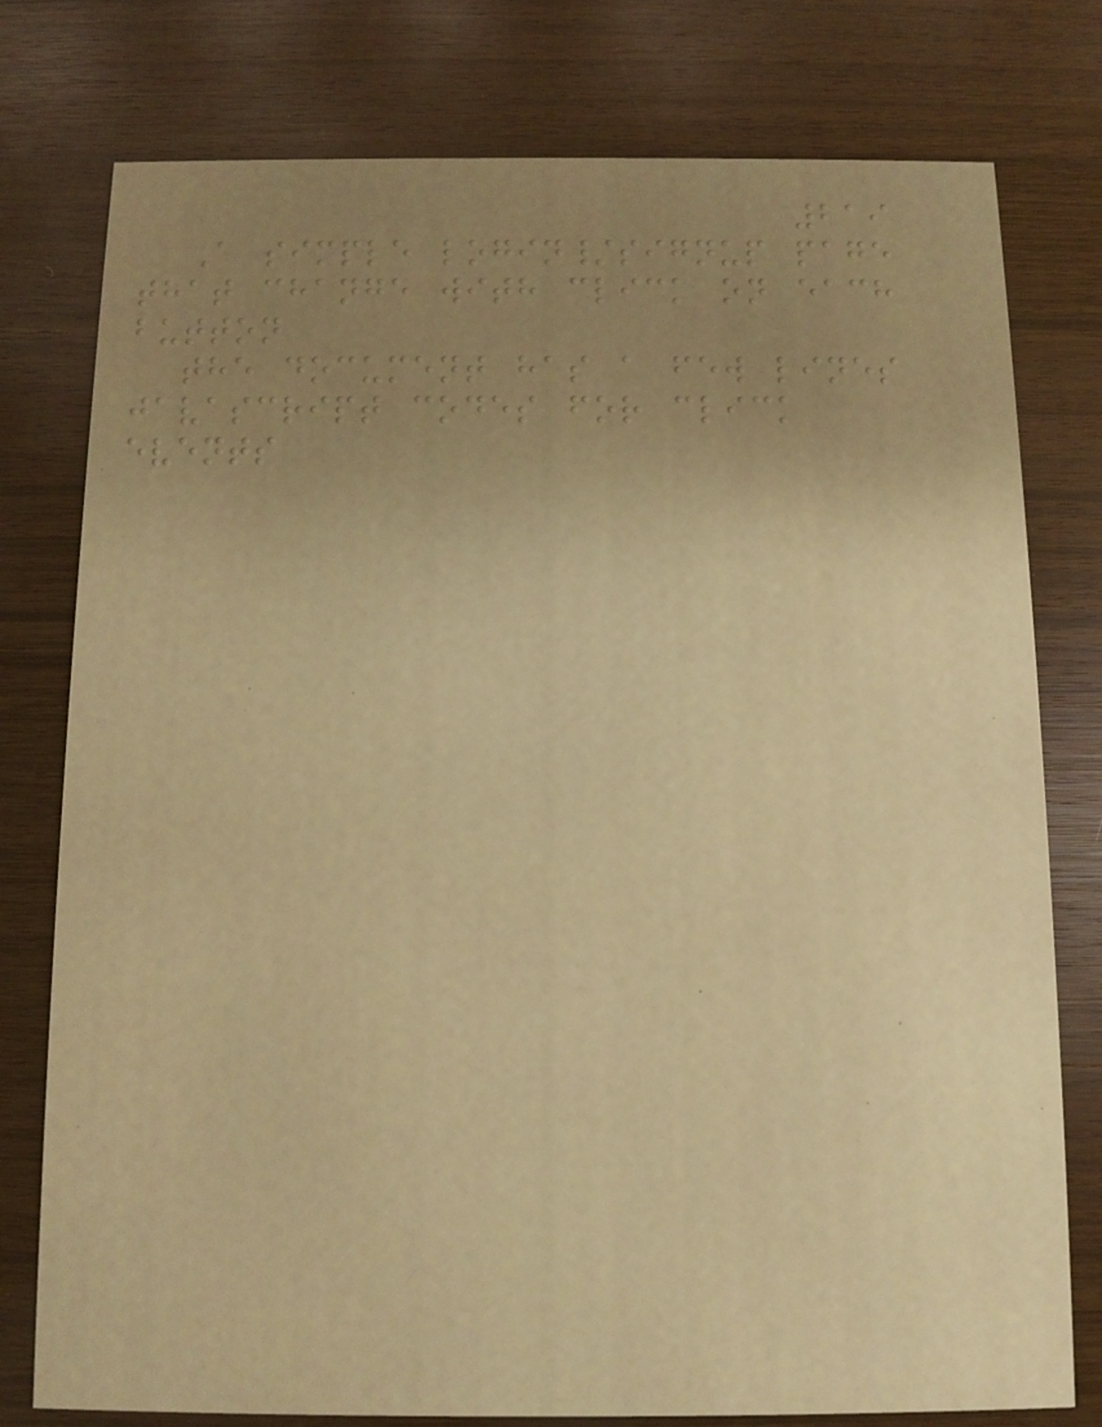219
A simple login/signup page
that change with click on each
button
the document has a few lines
javascript codes for click
events
